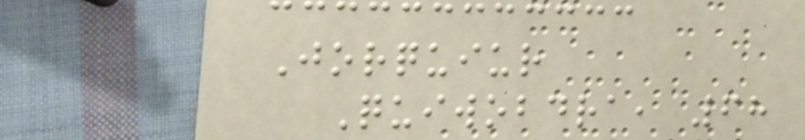Jorquiur
Quiwobdra, 68
